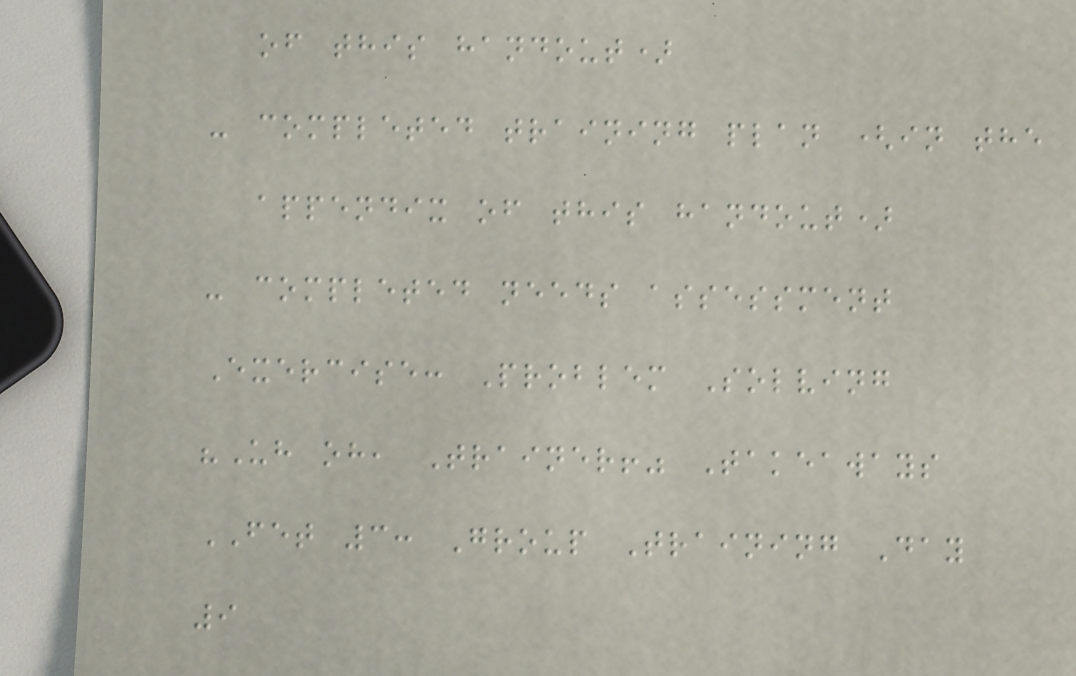of this handout)
- completed training plan (in the
appendix of this handout)
- completed needs assessment
Exercise: Problem Solving
"Uh oh, Trainer!" Takeaways
FET 3: Group Training Day
9
